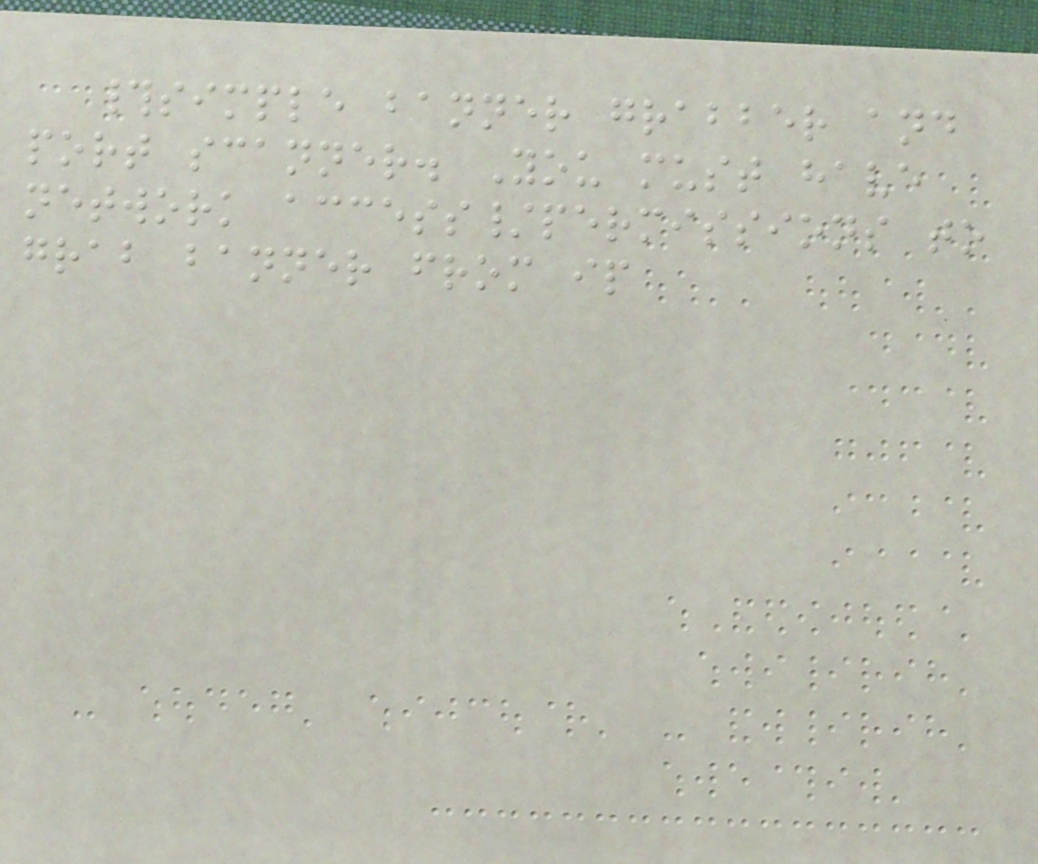#simple banner grabber and
port scanner. You must have
network access/permissions to
grab banner from ip
